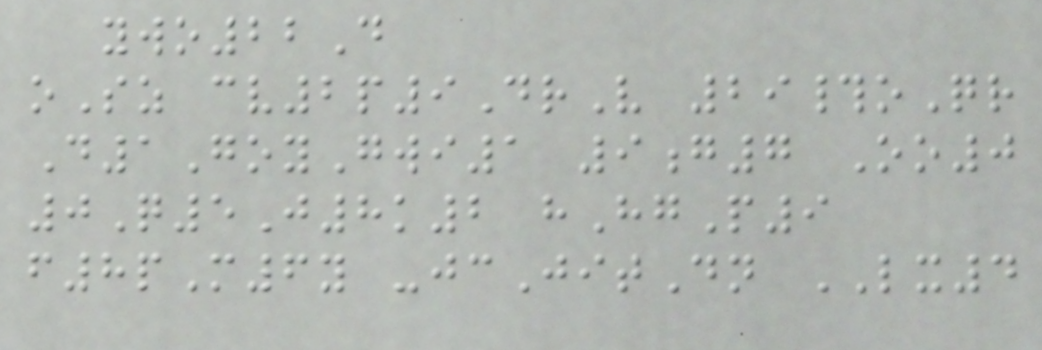ywo22D
oSz cv2p9DrV 29#oQr
D1GoyGwi1 9g7 Oo0
0Q5J8k2 hHgP9
f8pM6y -jcJitDn LX4
